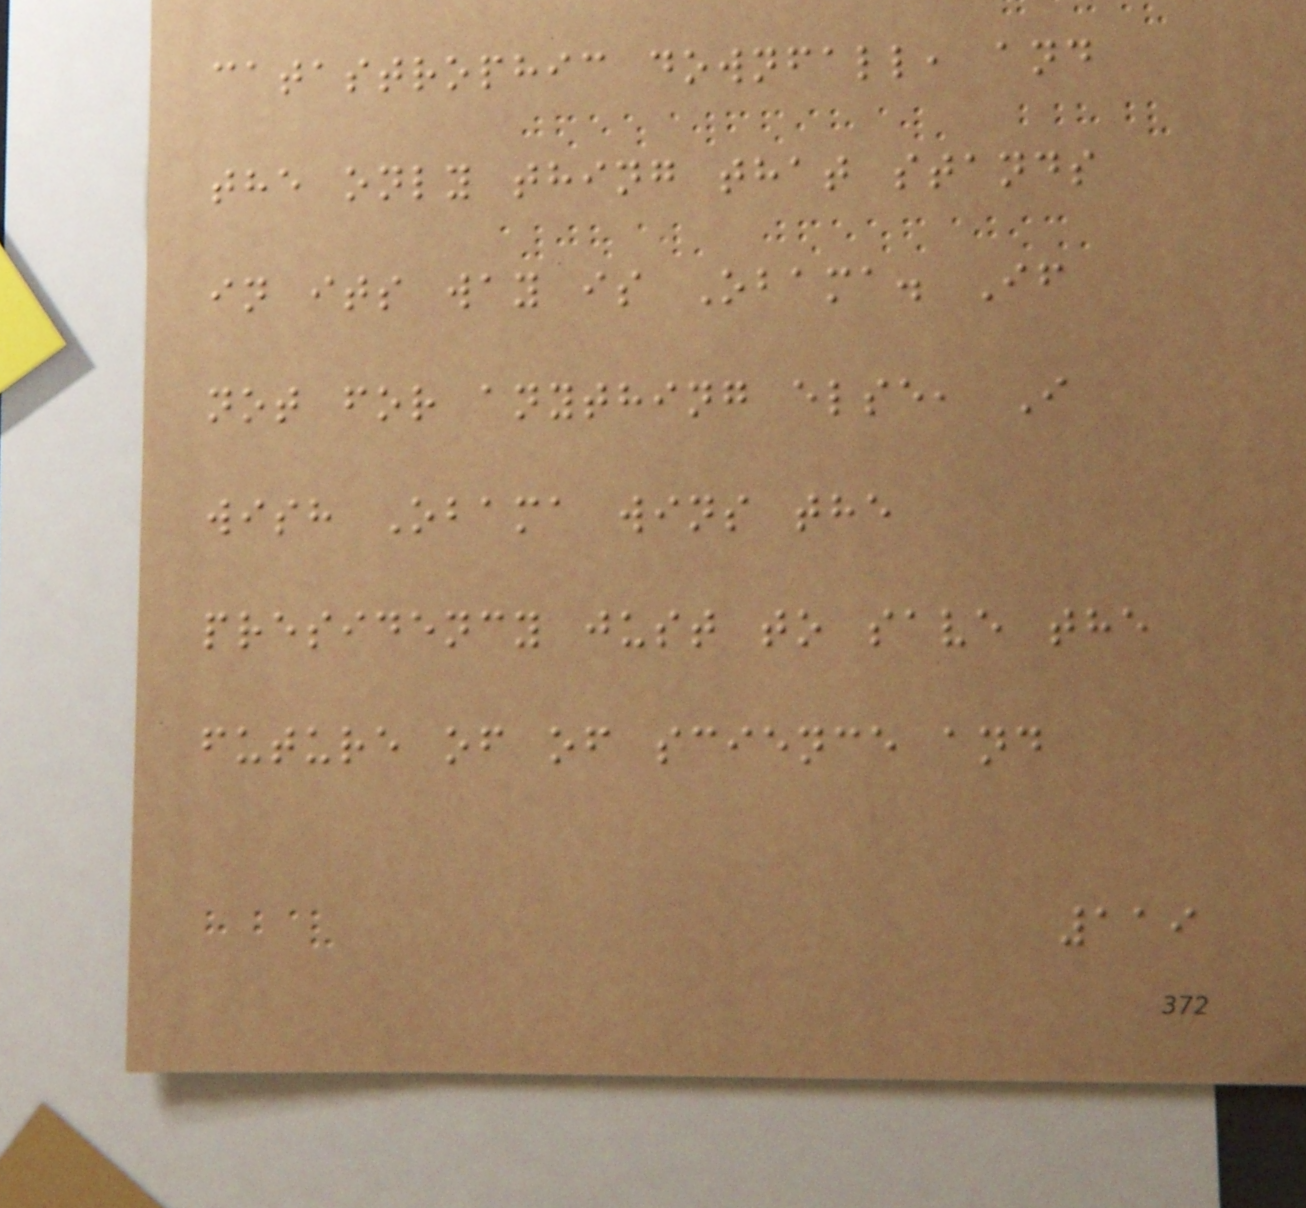catastrophic downfall, and
the only thing that stands
in its way is Obama. If
not for anything else, I
wish Obama wins the
presidency just to save the
future of of science and
119
